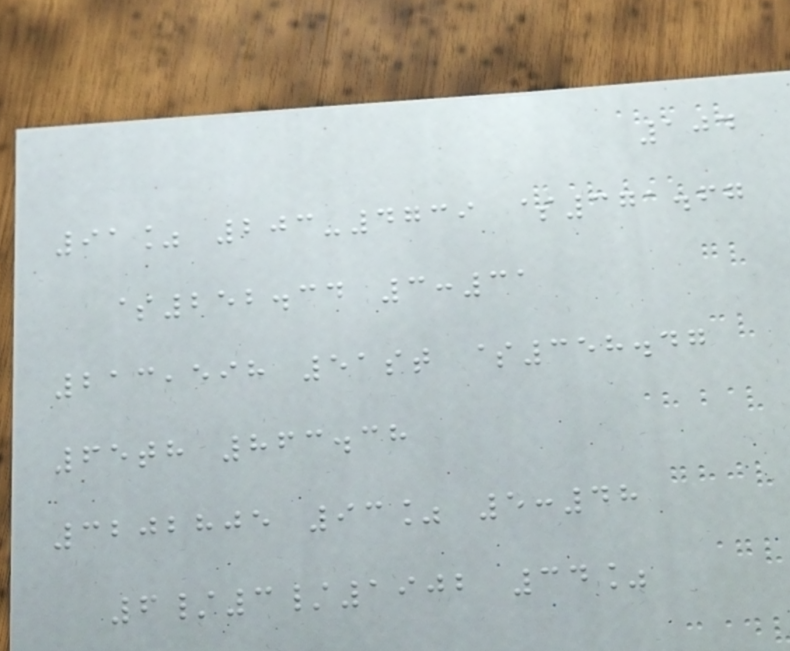104
91% 203-4739 $371.67
$252.34 3:31
213,598 51st $358.47
65th 863.38
3202805 93% 5:48
6/3/1902 34%
